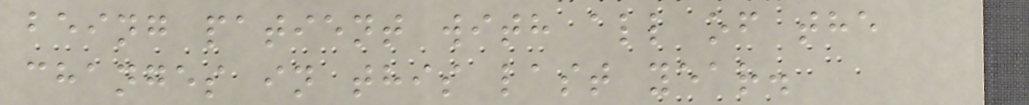being patient with all of the
changes in this last year.
